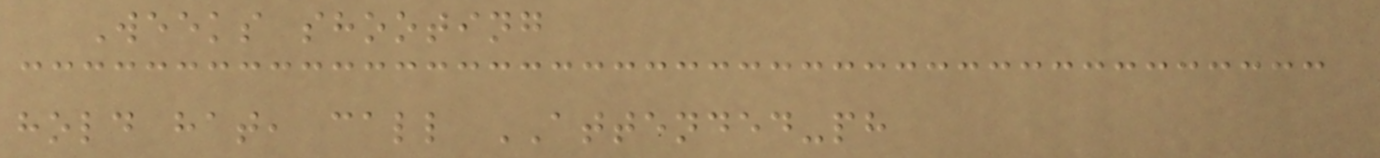Weeks shooting
hold hat, call ATTENDED-ph
